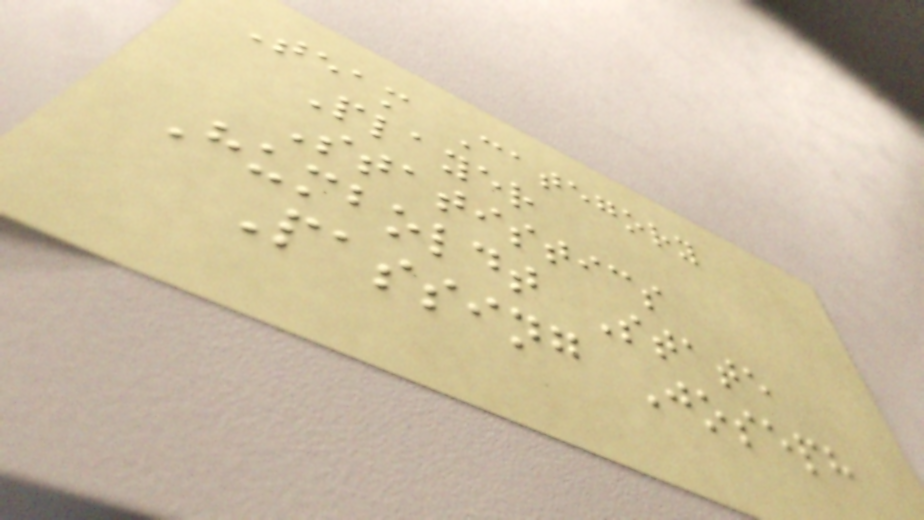Team Category
Player
Statistics
Humboldt State
Passing Joseph
